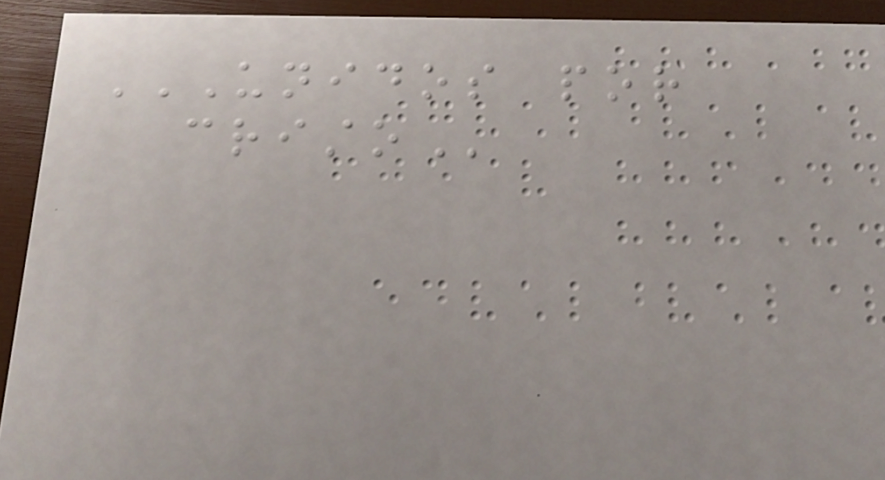UNIDOS POR
CRISTO
